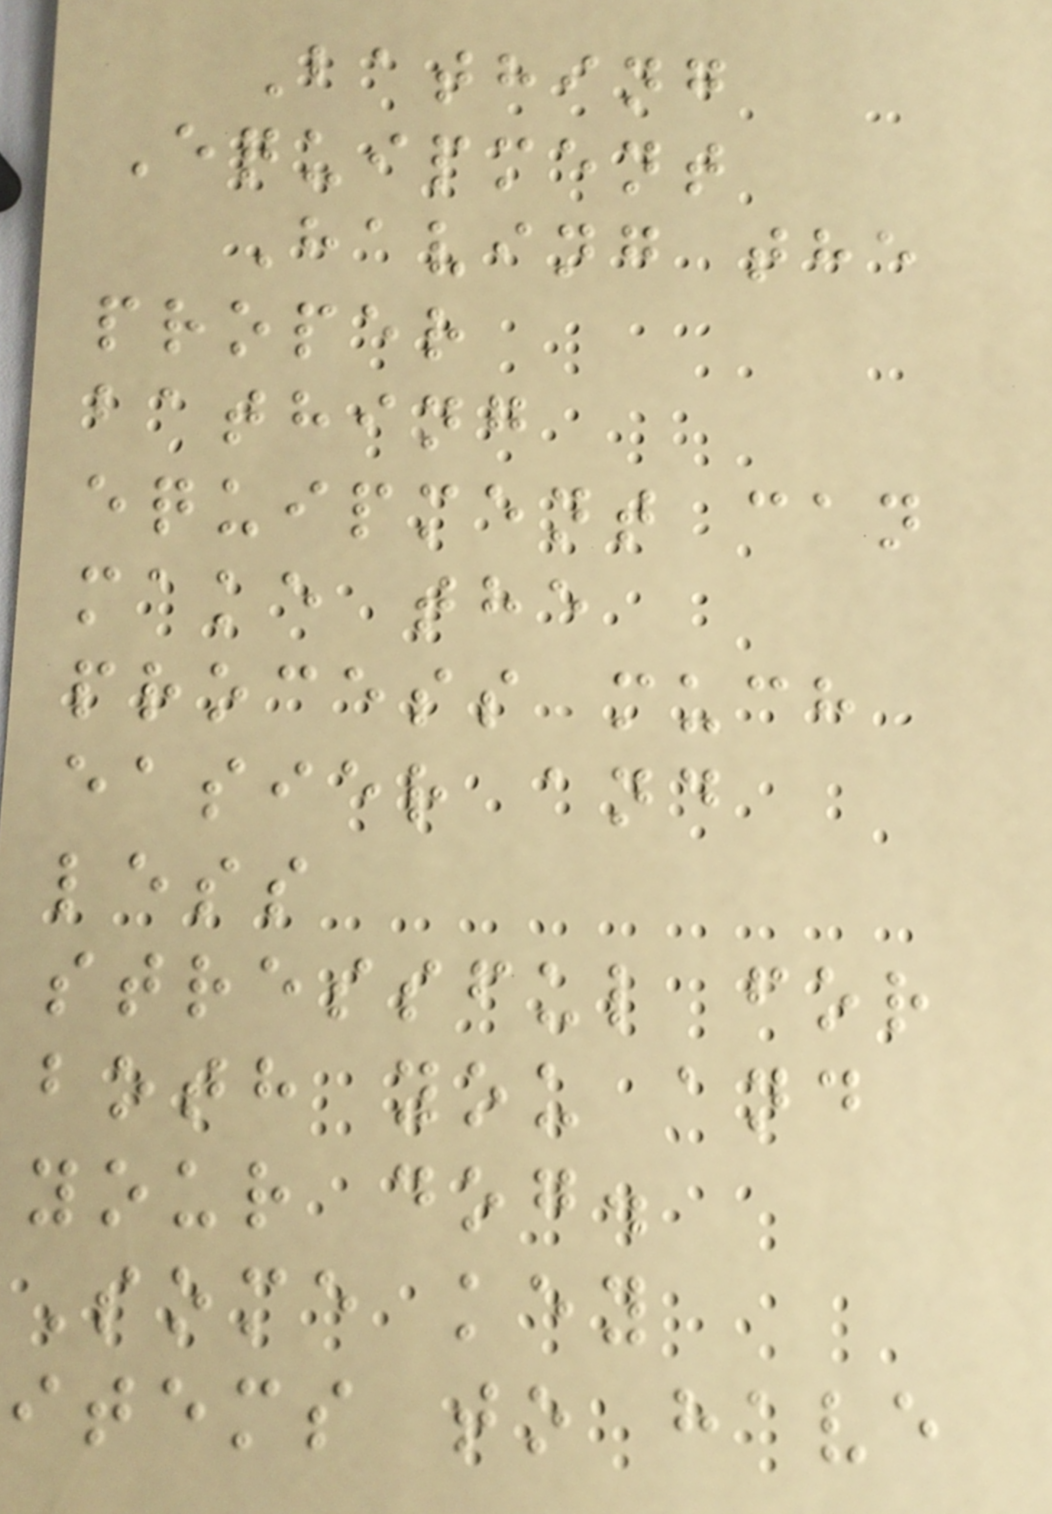Bathing
Equipment
Having the
proper
bathing
equipment can
make the
process much
easier and
less
stressful for
both you and
your dog.
Some key
items to have
